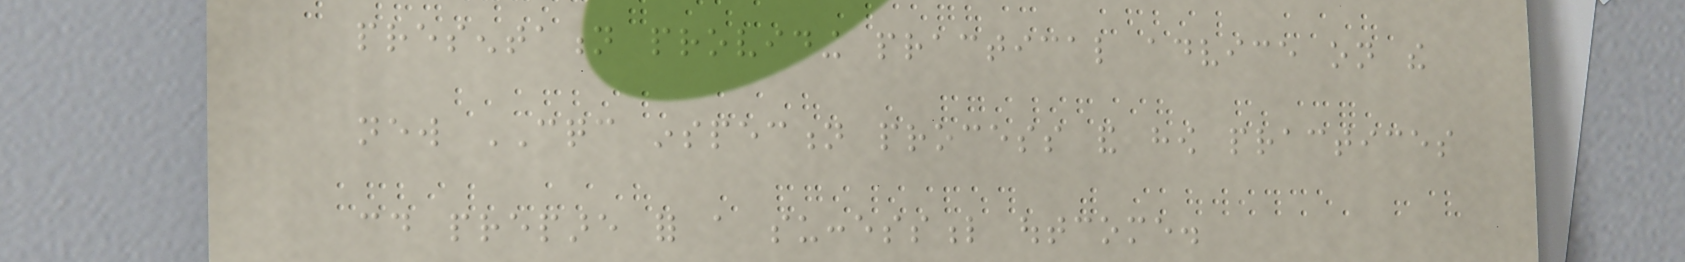presentation providing practical advice on the
new CQC inspection process and how practices
could prepare for a successful outcome.
